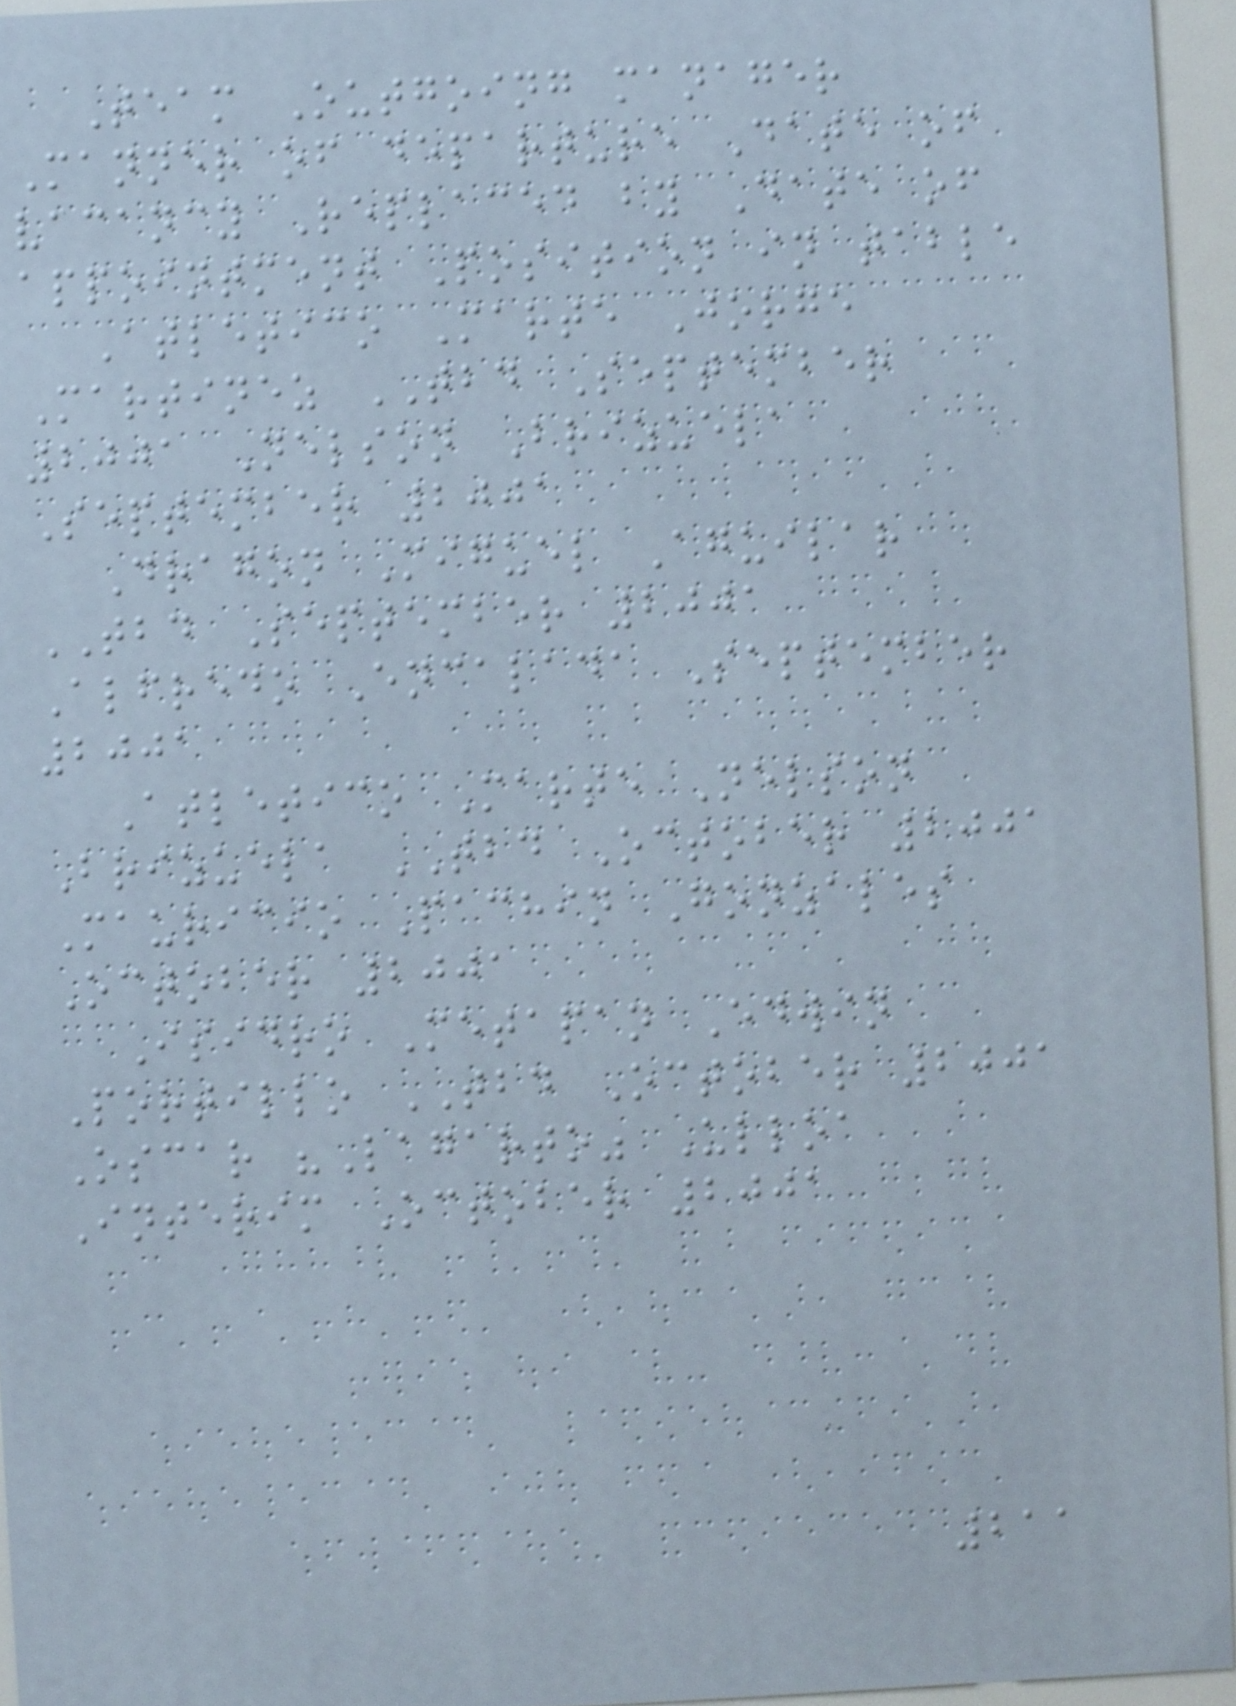Team Outgoing manager
Manner of departure Date of
vacancy Replaced by Date of
appointment Position in table
Atletico Marte Jorge
Martinez TBD September
2001 Nelson Brizuela
September 2001
Dragon Miguel Aguilar
TBD September 2001
Alfredo Encalada September
2001
Atletico Marte Nelson
Brizuela TBD October 2001
Mauricio Pachin Gonzales
October 2001
Isidro Metapan Edwin
Portillo TBD October 2001
Oscar "Lagarto" Ulloa
Interim October 2001
211
